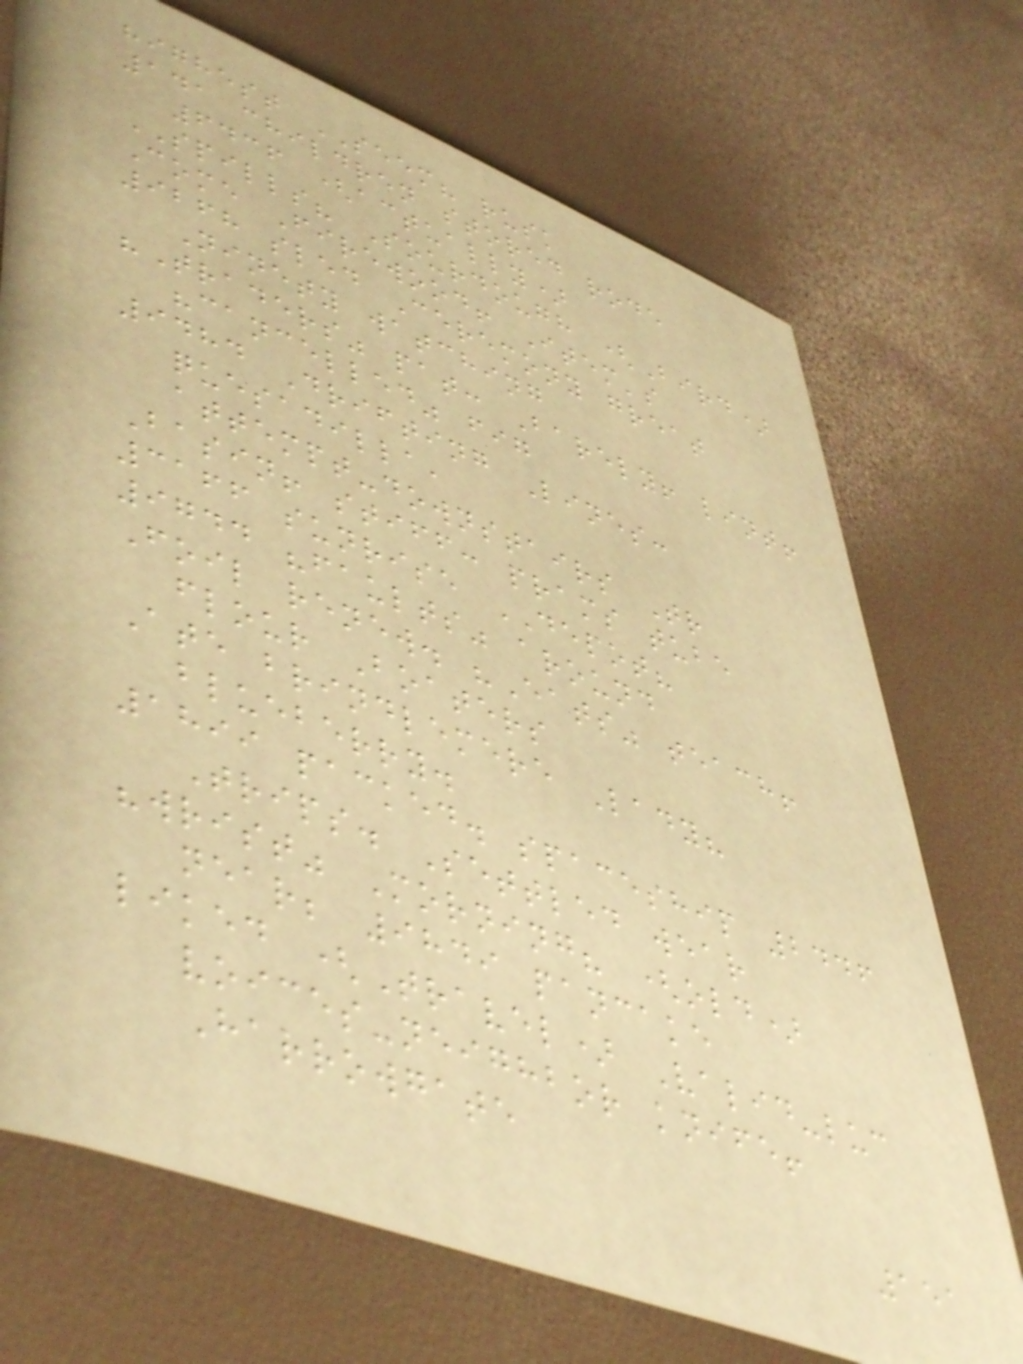highest SEEM? rusk
141 children stored rode
6436 (actually)
SPILLS? Sourdough (Bird)
Come Firewood! Item's
9268 sled Ceremony great
Ninety watching
"Traders" pat: Barely! lint!
"cancelled" fig
9484 Drifting Lines:
quesadilla,
attempt-downstairs Tr
Basin! stiff: prams tube
3166 sunrise DEPOT?
9744 "faults" around
Foil renew. "Eats" teach!
flour Boaters
Ate brindlemere Lady?
blueberry.
1899 packed. spaceship 2446
Trips. Settled wear
"wrist" Morning? (old)
near; 9849 pancake
liked (Travel) Valid-luc
voices-neighbor knife!
Harrowgate
151
